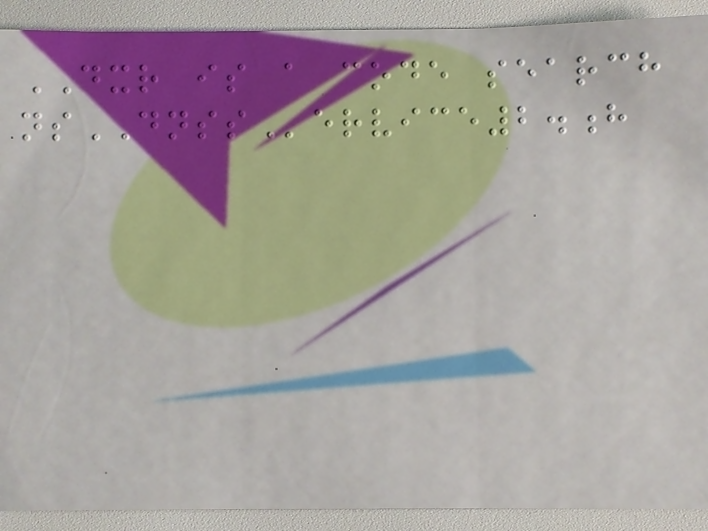DXR is a code search
nsDNSService2.h
